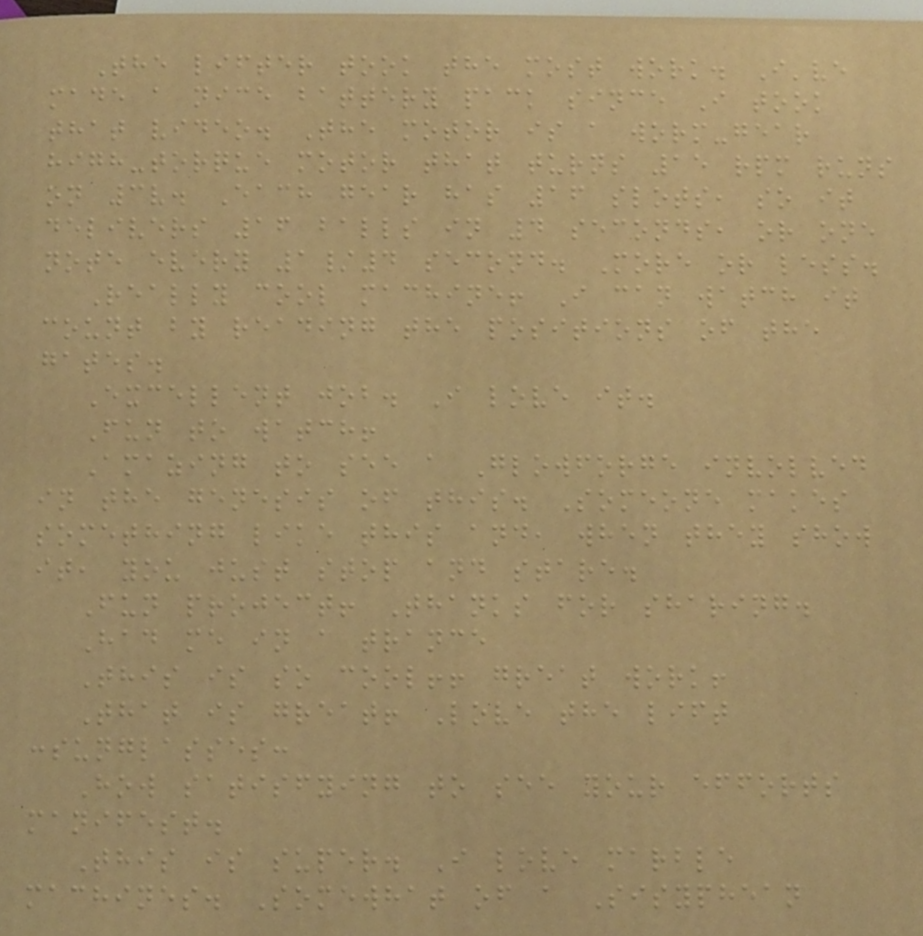The lifter took the most work. I've
made a nice battery pack since I took
that video. The motor is a worm-gear
high-torque motor that turns 15 rpm runs
on 3v. Each gear has 16 slots, so it
delivers 16 balls in 4 seconds, or one
note every 1/4 second. More or less.
Really cool machine! I can watch it
count by reading the positions of the
gates.
Excellent job. I love it.
Fun to watch!
Amazing to see a Glowforge involved
in the genesis of this. Someone makes
something like this and, when they show
it, you just stop and stare.
Fun project! Thanks for sharing.
Had me in a trance
This is so cool!! great work!
That is great! Love the lift
:sunglasses:
How satisfying to see your efforts
manifest.
This is super. I love marble
machines. Somewhat of a Sisyphean
